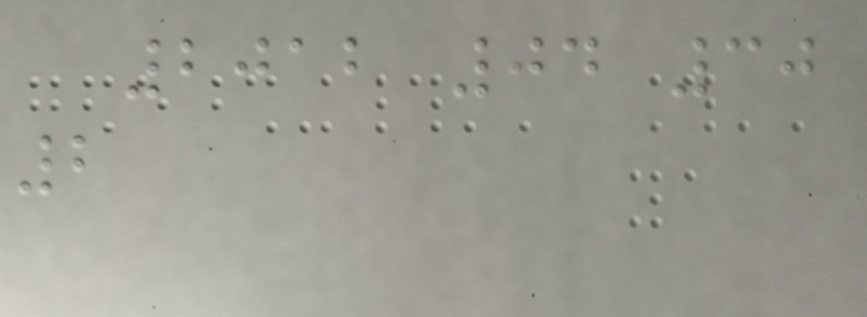2012 04 30
2
